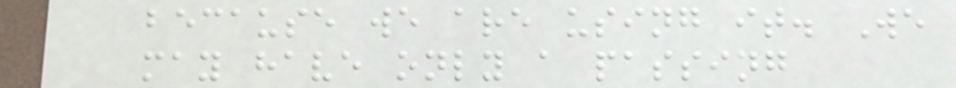because we are using it. We
may have only a passing
